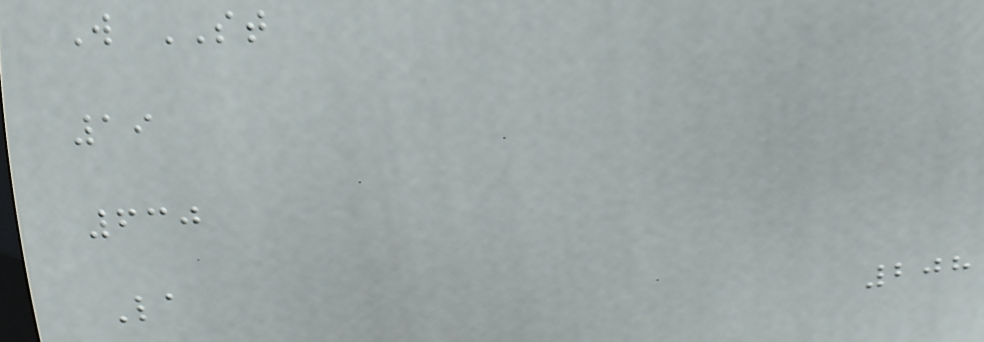W ST
19
630
La
208
